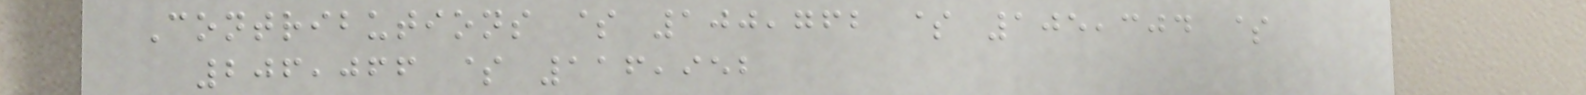Contributions $ 100,762 $ 105,304 $
206,066 $ 116,952
